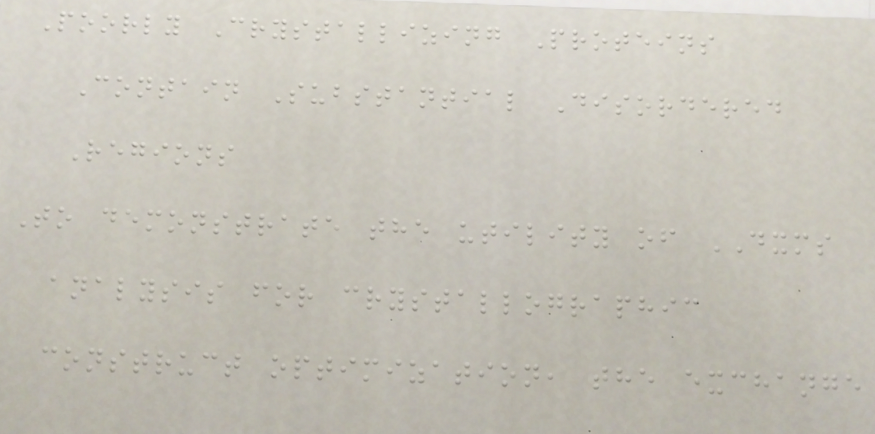Poorly Crystallizing Proteins
Contain Substantial Disordered
Regions
To demonstrate the utility of DXMS
analysis for crystallographic
construct optimization, the exchange
